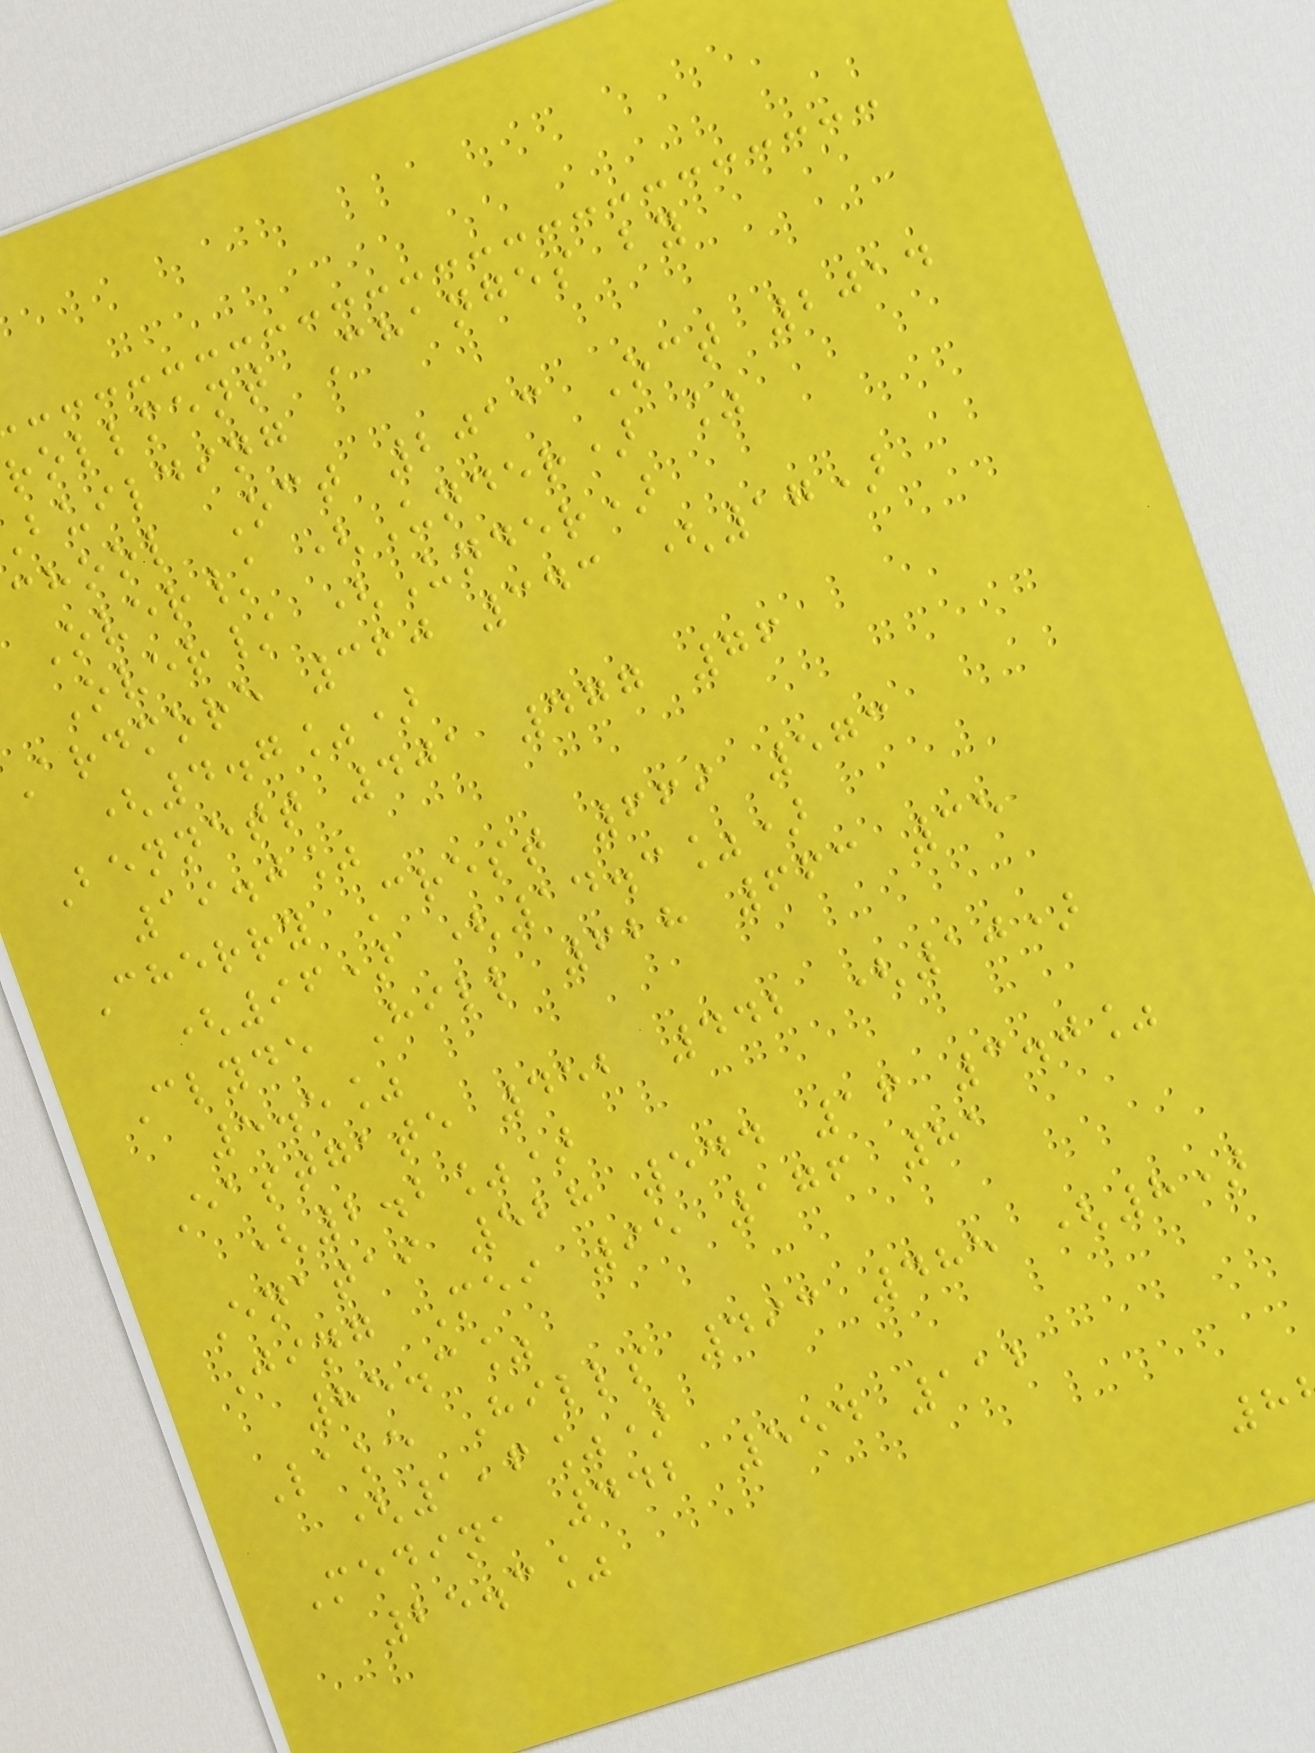rollment Changes by
building
chool Oct 2013 Oct 2014
Over/ (Under) %
Over/ (Under)
Ardmore 360 343 (17)
(4.7%)
Bennett 401 477 76
19.0%
Cherry Crest 669 573
(96) (14.3%)
Clyde Hill 628 663 35
5.5%
Eastgate 452 442 (10)
(2.2%)
Enatai 528 544 16 3.0%
Jing Mei 95 176 81
85.3%
Lake Hills 493 485 (8)
(1,6%)
Medina 442 554 112
25.3%
